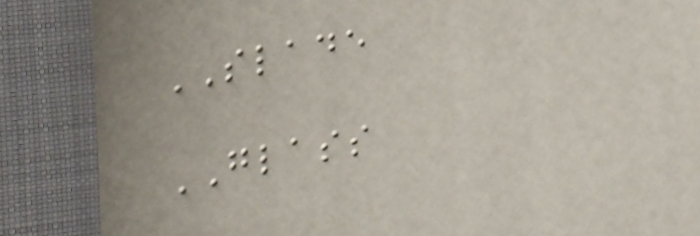SLADE
GLASS
